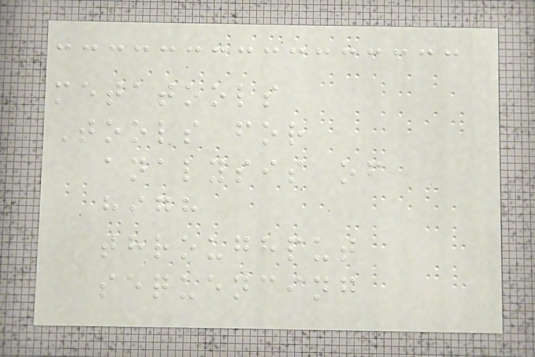metatools
Tools for
analysis of
high
throughput
sequencing
